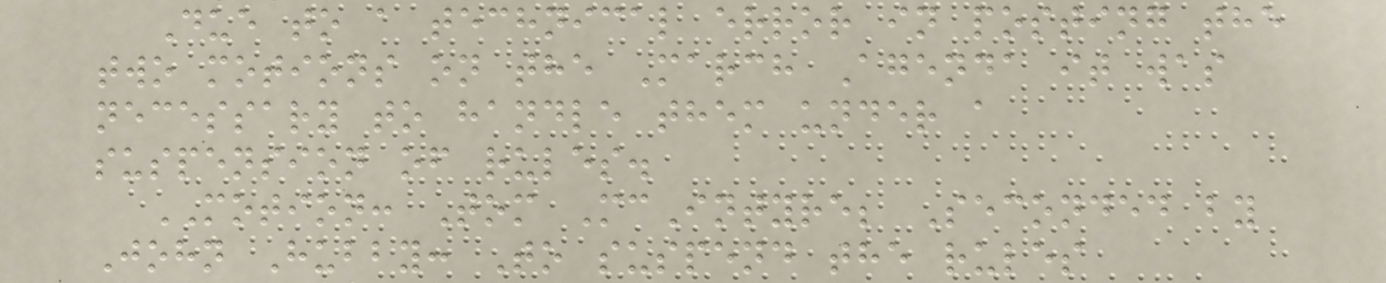Due to a technical error in posting the
two motions on the March Agenda it was
necessary to handle them under a
suspension of rules.
MOTION: Tom McIntyre; Seconded by
John Hubby: To suspend the rules
